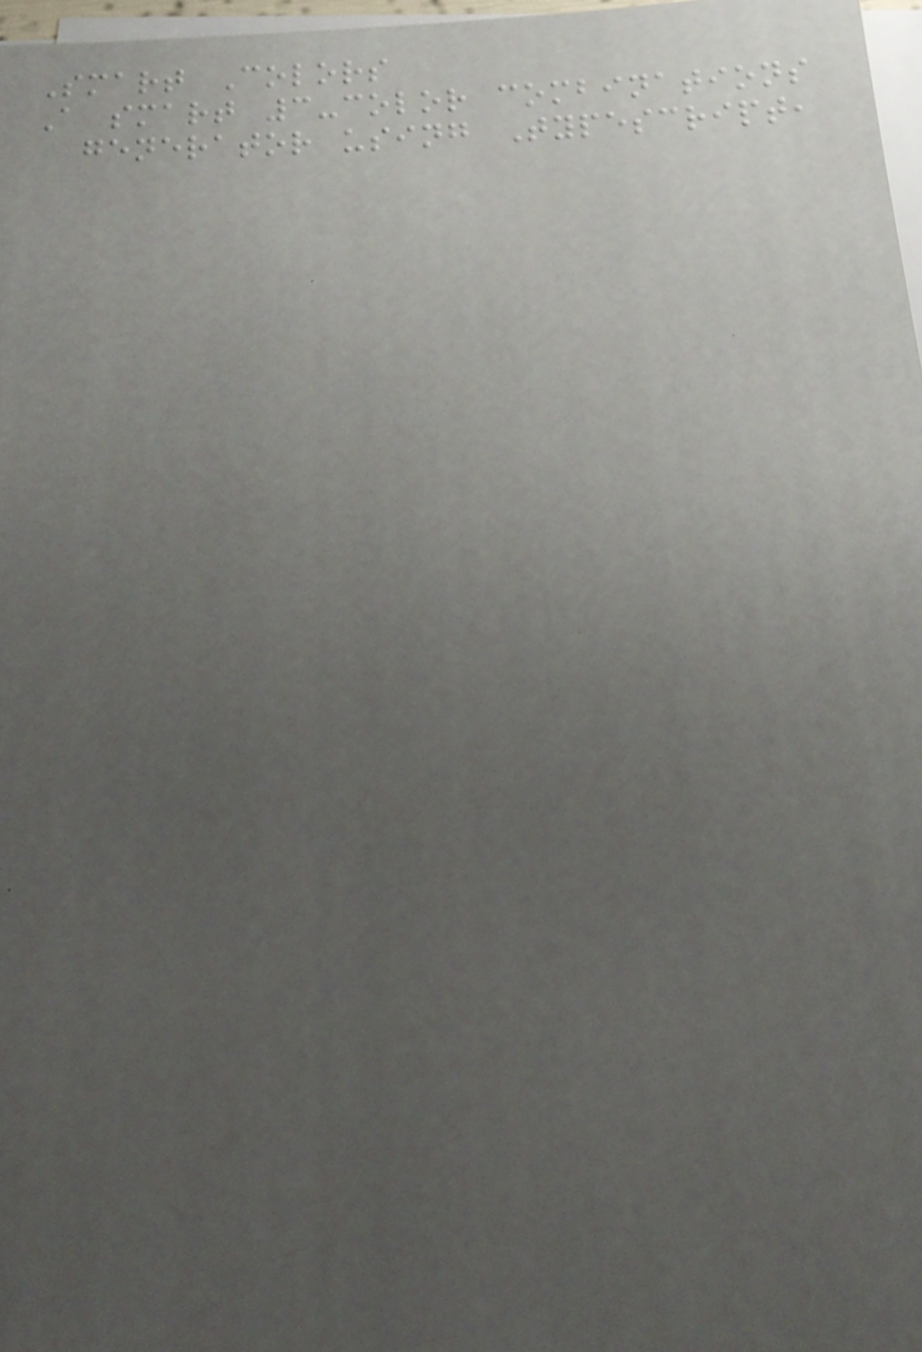Smart Colors
A smart 3-color combinations
generator using Typescript,
